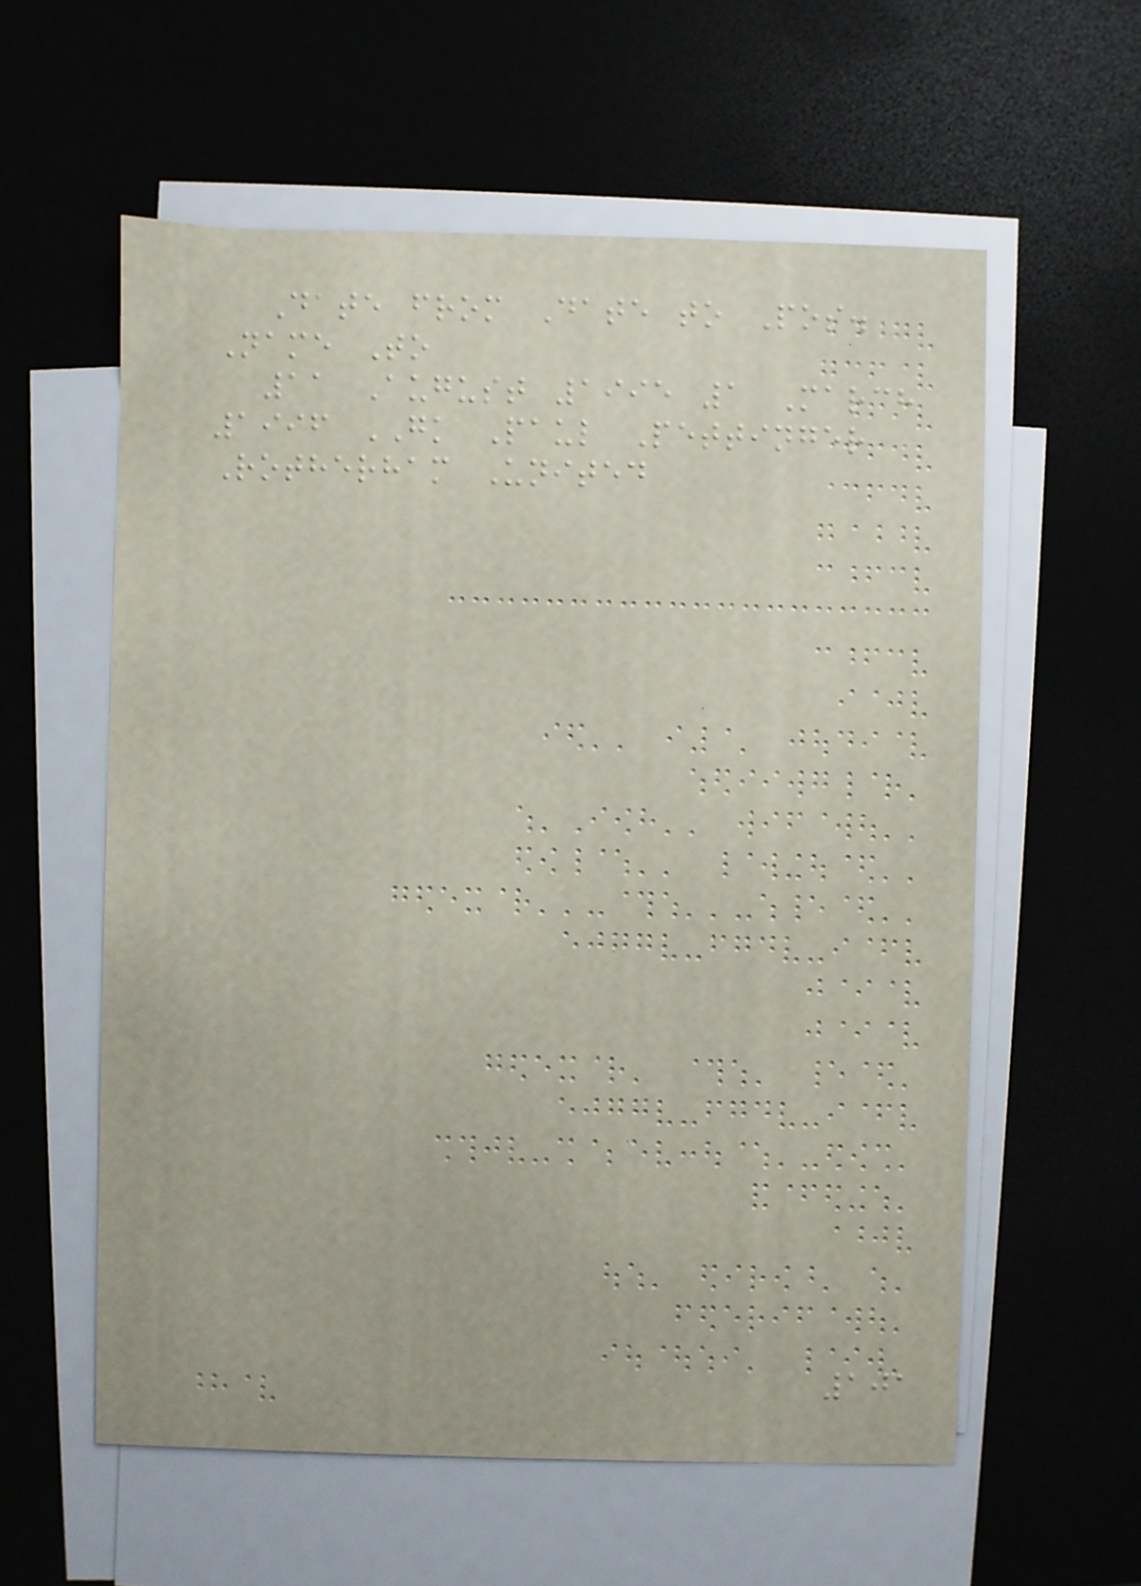Date from Date to Pos.
Name To
11 August 1995 1 March
1996 GK Paul Pettinger
Rotherham United
101
